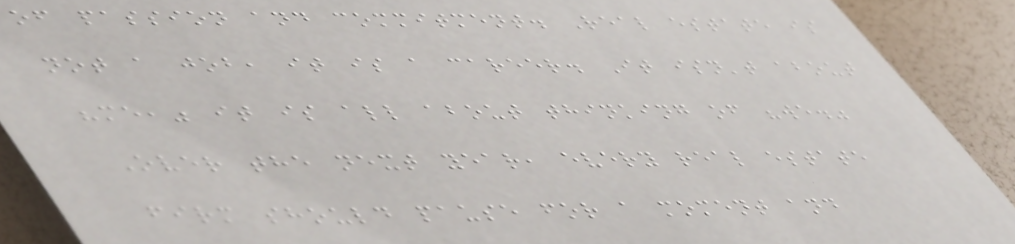of passion and commitment. Real estate is
not a job, it is a career. It isn't about
"me," it is all about thinking of "we."
Over the next year, every real estate
firm should pause for a moment and
